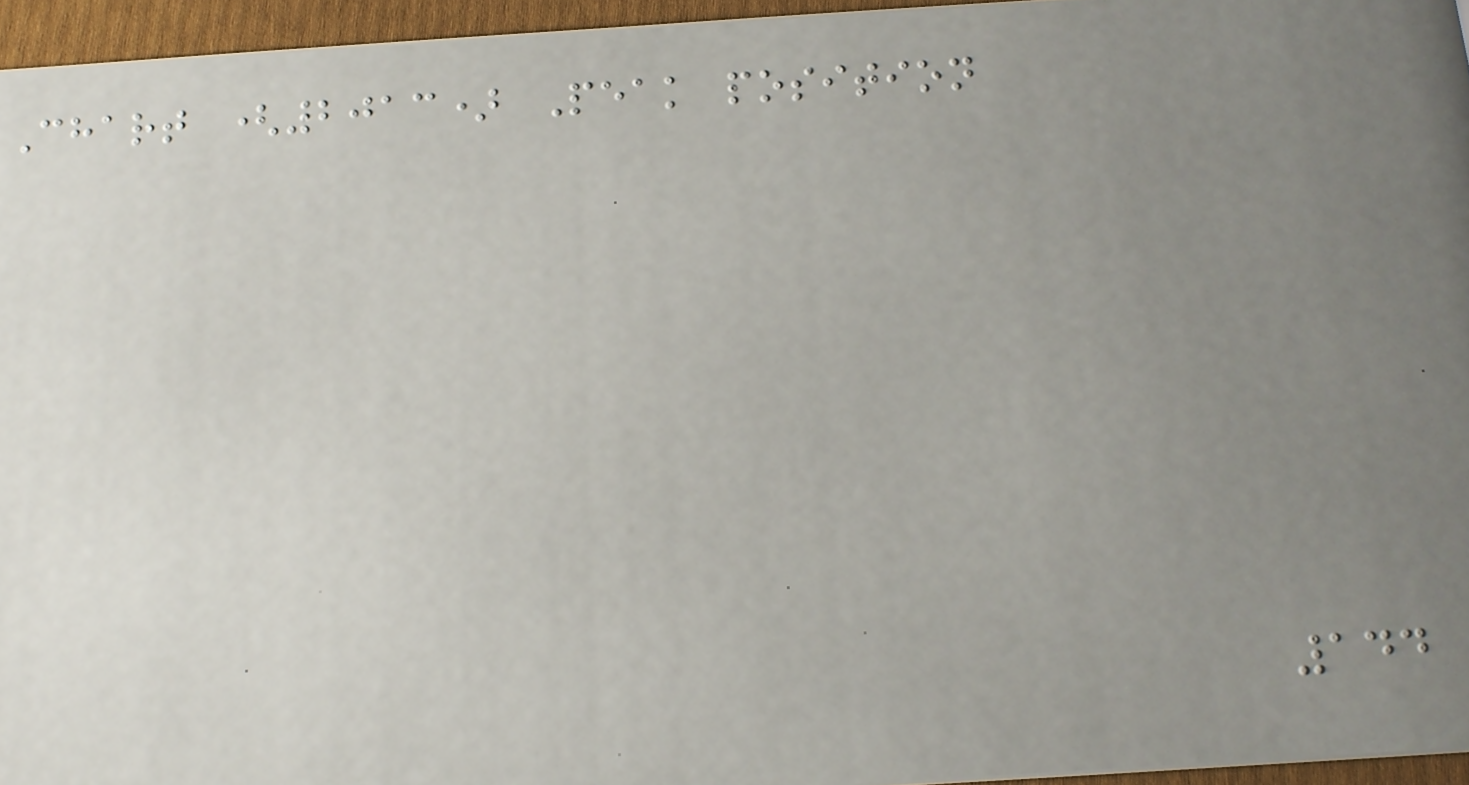Chart (2013) Peak position
144
